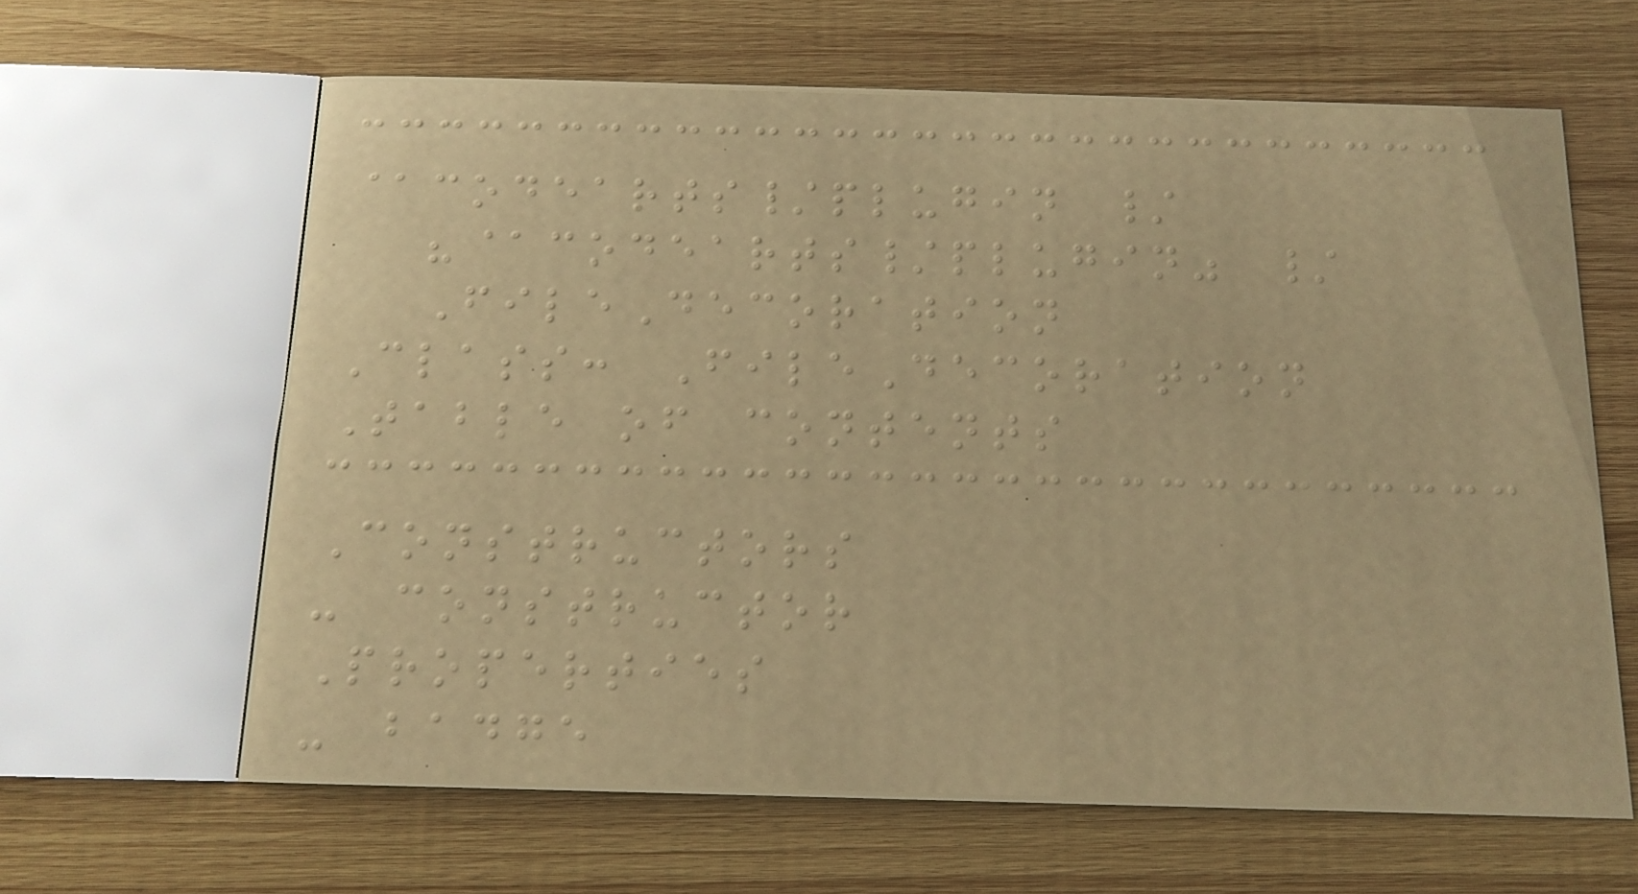@codearts/plugin /
"@codearts/plugin" /
FileDecoration
Class: FileDecoration
Table of contents
Constructors
- constructor
Properties
- badge
